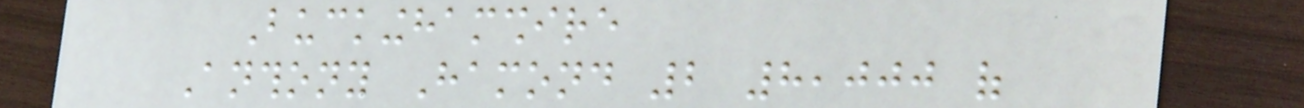Buckinghamshire
Anthony Hamond 2 8,000 of
